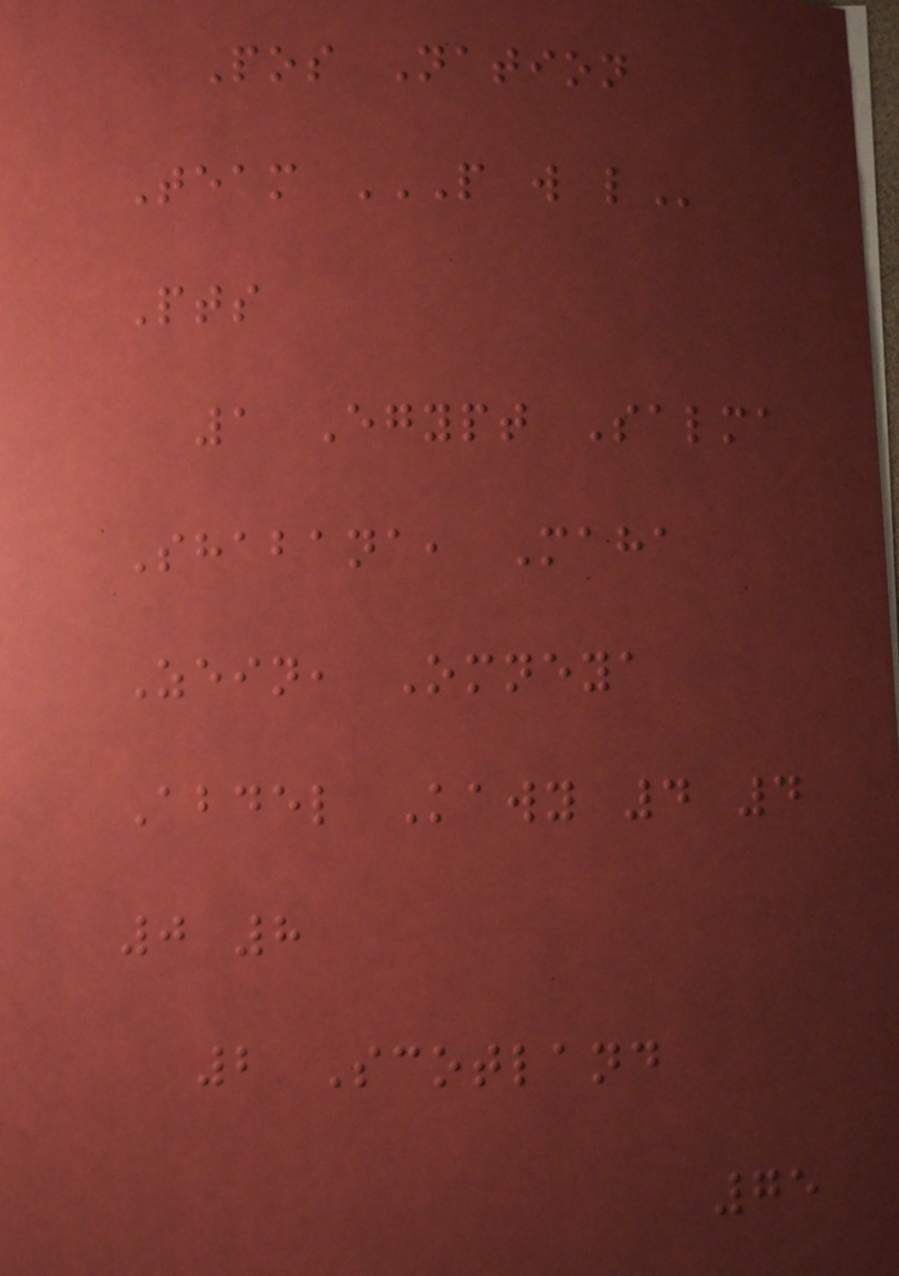Pos Nation
Team P W L
Pts
1 Egypt Salma
Shabana, Maha
Zein, Omneya
Abdel Kawy 4 4
0 8
2 Scotland
75
